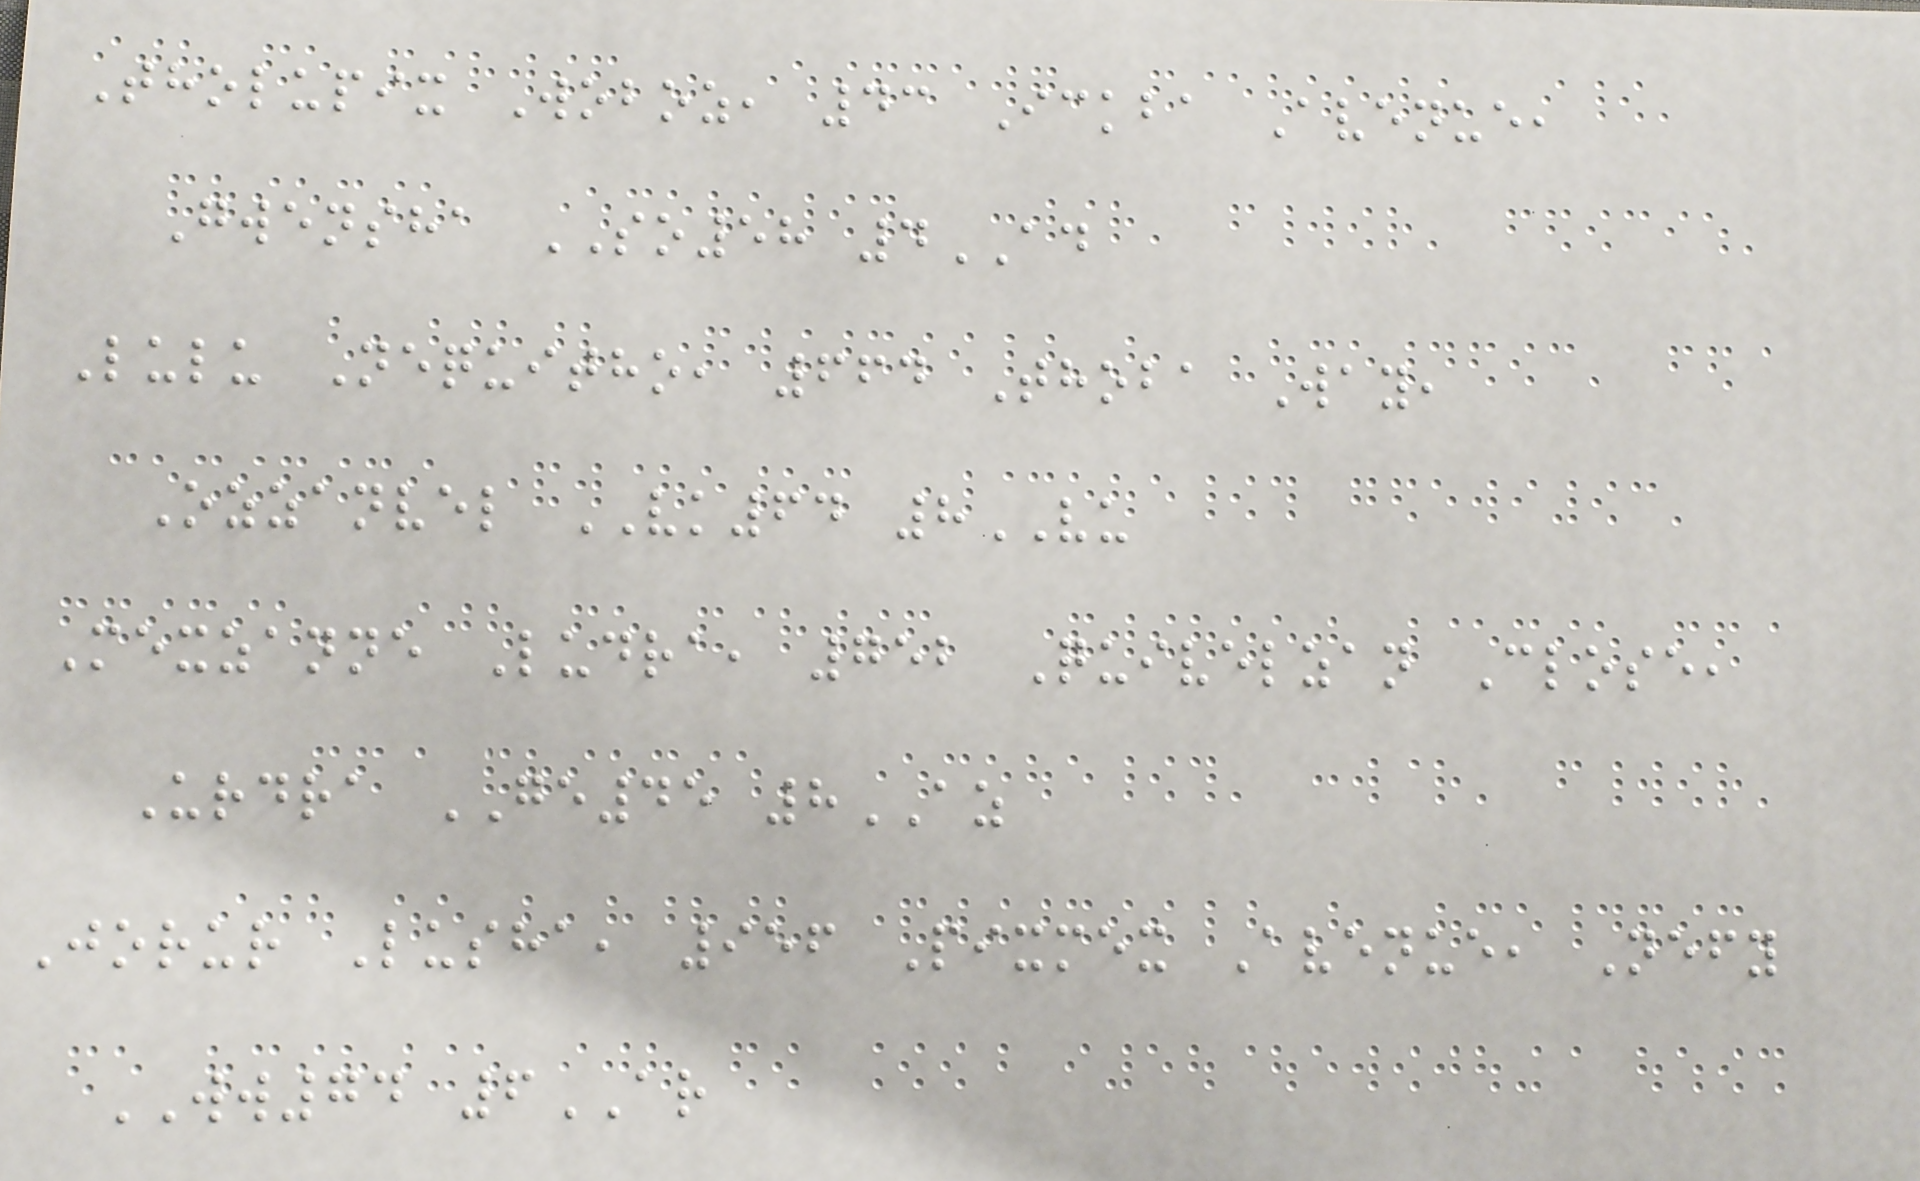Tholupix Woboz, 43 Ickba Avenue,
Gwensha SO58 4AD
Lulu Nequitho, 664 Thoba Way,
Ozzanvel VK64 8VU
Mexzanne Ludra, 752 Quivelzan Close,
Urdra GE45 8AZ
Jorur Lusha, 956 Pixmex Avenue, Nefy
WW74 6AR
